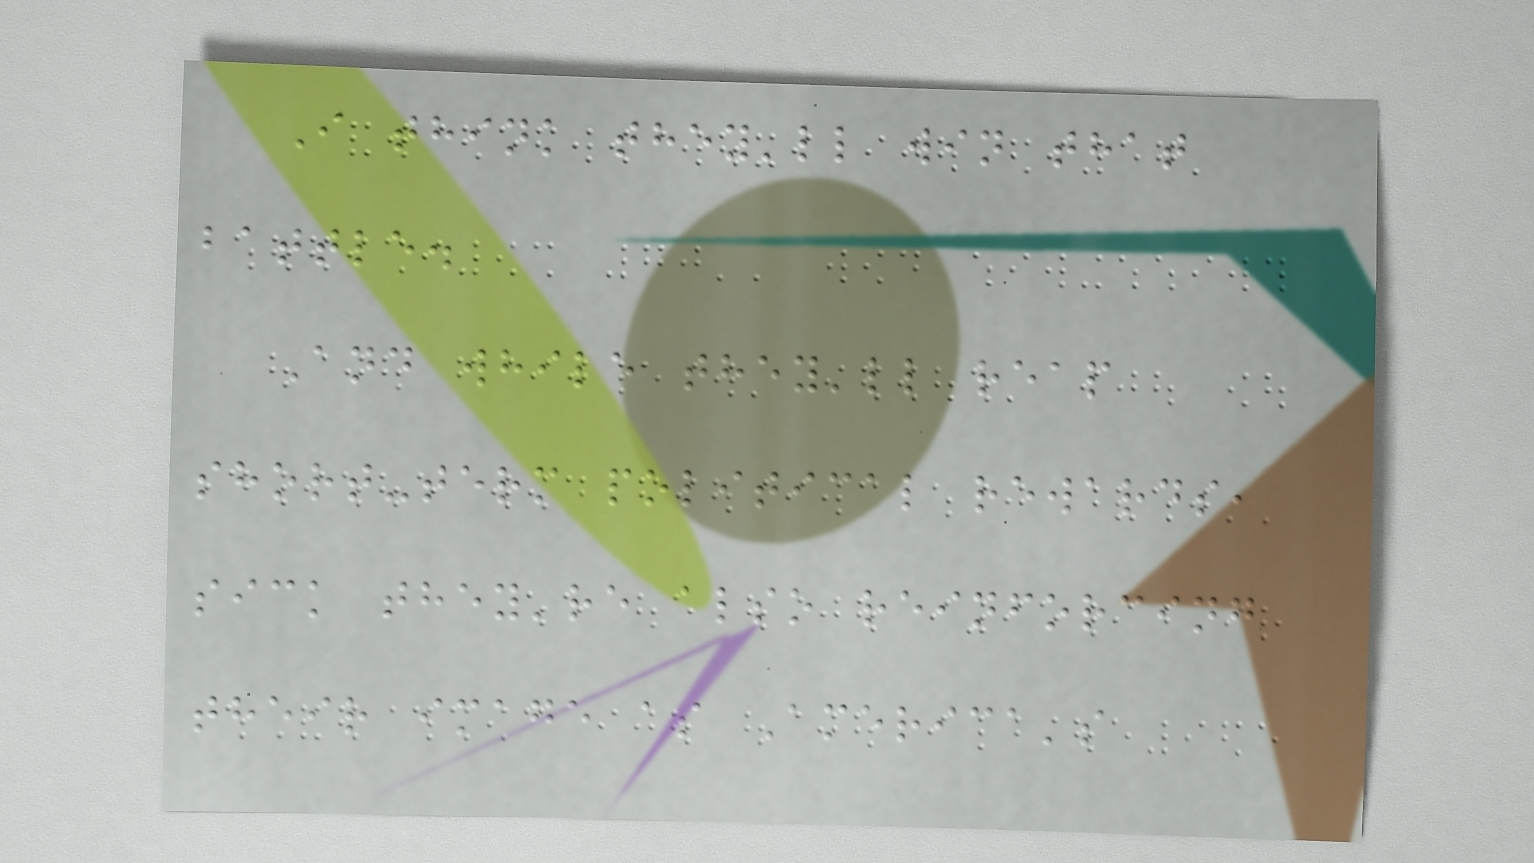I think they'll win that
battle.
And while they'll reap
short-term political rewards,
sick they're also reinforcing
their image as America's
